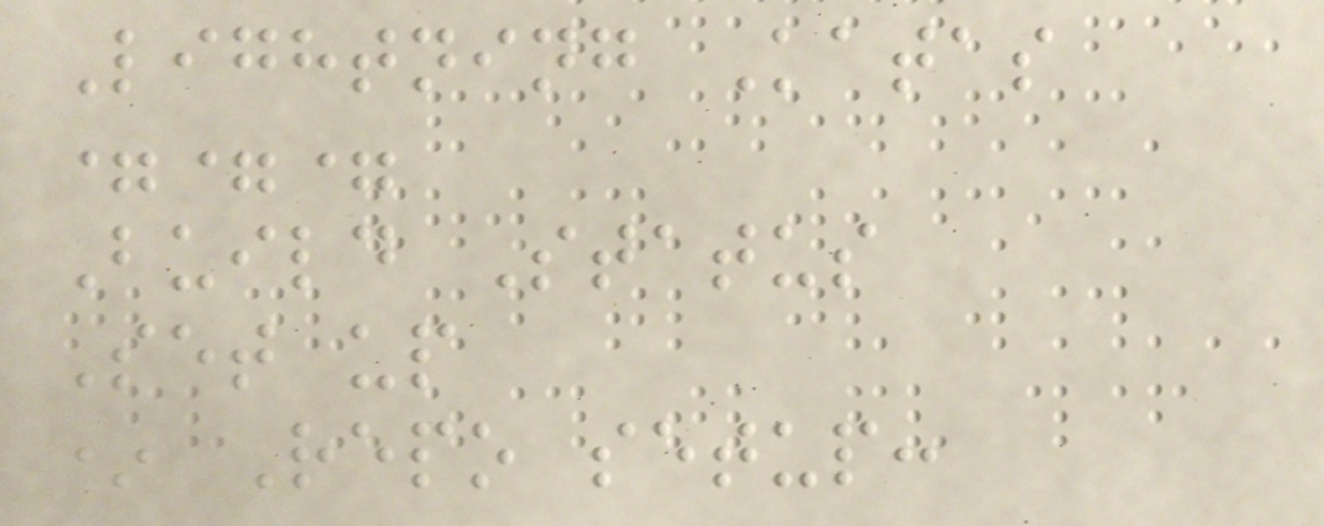Lightning Katas
===
Build Status
Set up
* Repo setup:
